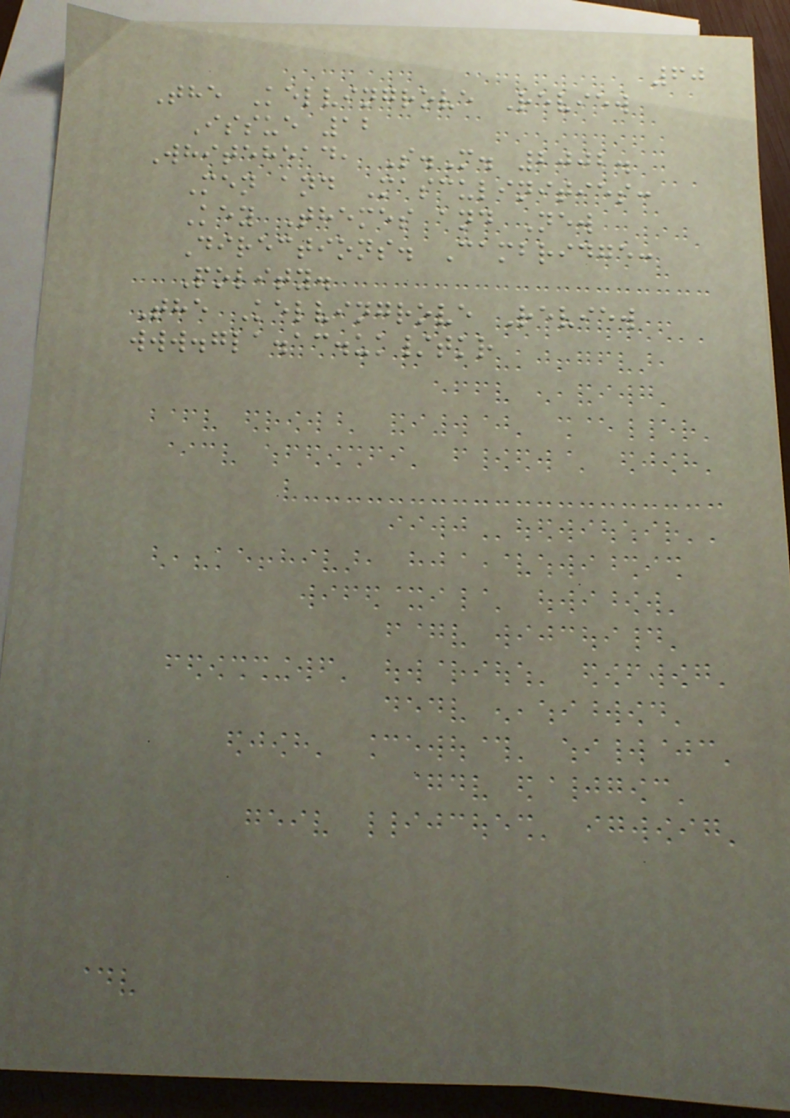60
The Kelvingrove Review
Issue 12
Whitehead, S.M. 2002.
Men and Masculinities:
Key Themes and New
Directions. Cambridge:
Polity.
The Kelvingrove Review
www.gla.ac.uk/tkr
